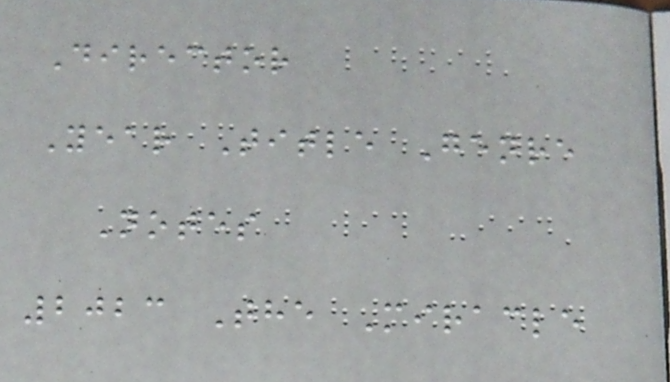Director
Year Title Genre
Notes
2023 The Miracle
